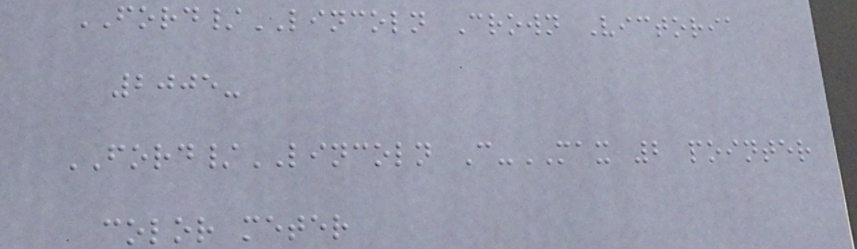FORD/LINCOLN Crown Victoria
2005-
FORD/LINCOLN C-MAX 2 pointer
color meter
